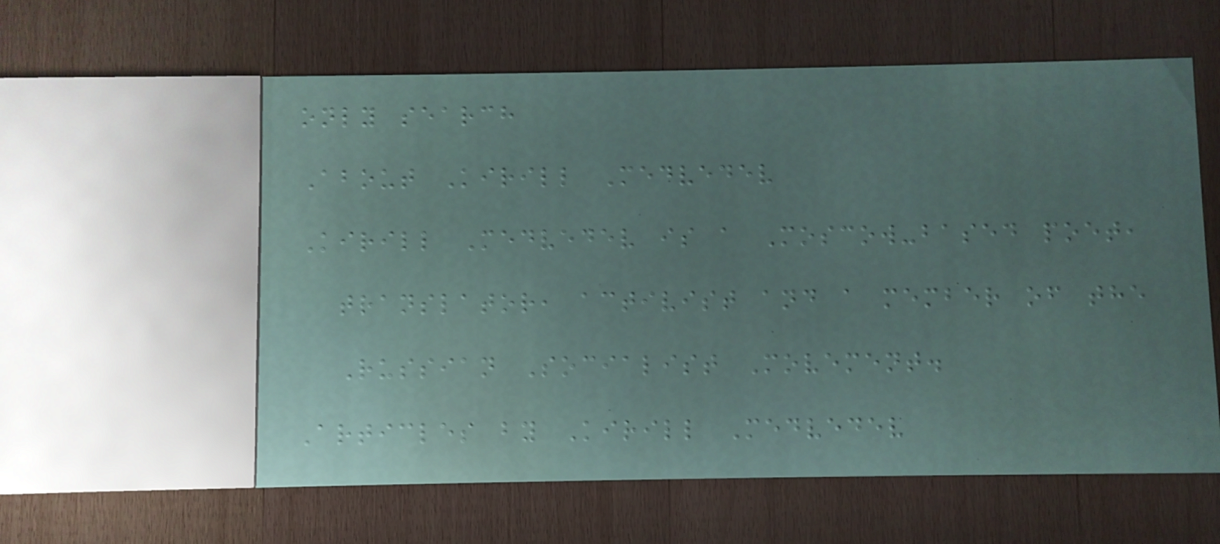only search
About Kirill Medvedev
Kirill Medvedev is a Moscow-based poet,
translator, activist and a member of the
Russian Socialist Movement.
Articles by Kirill Medvedev
